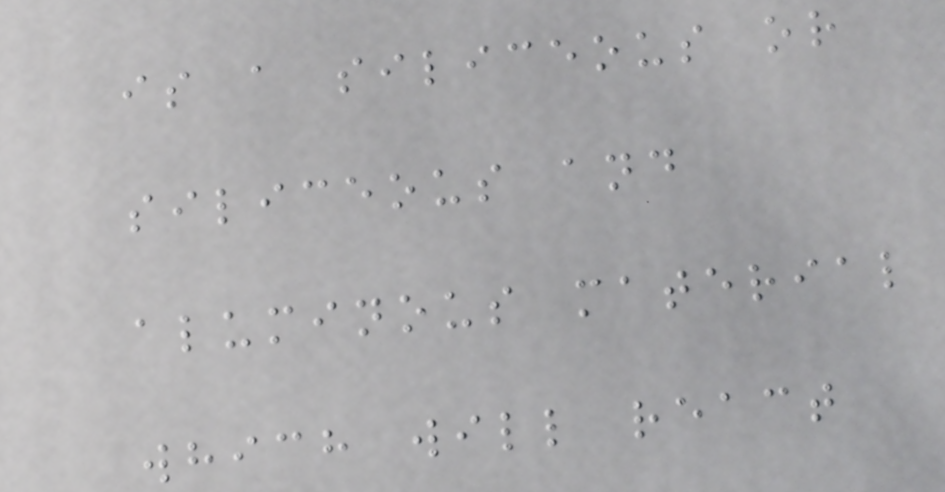is a siliceous or
siliceous and
aluminous material
which will react
